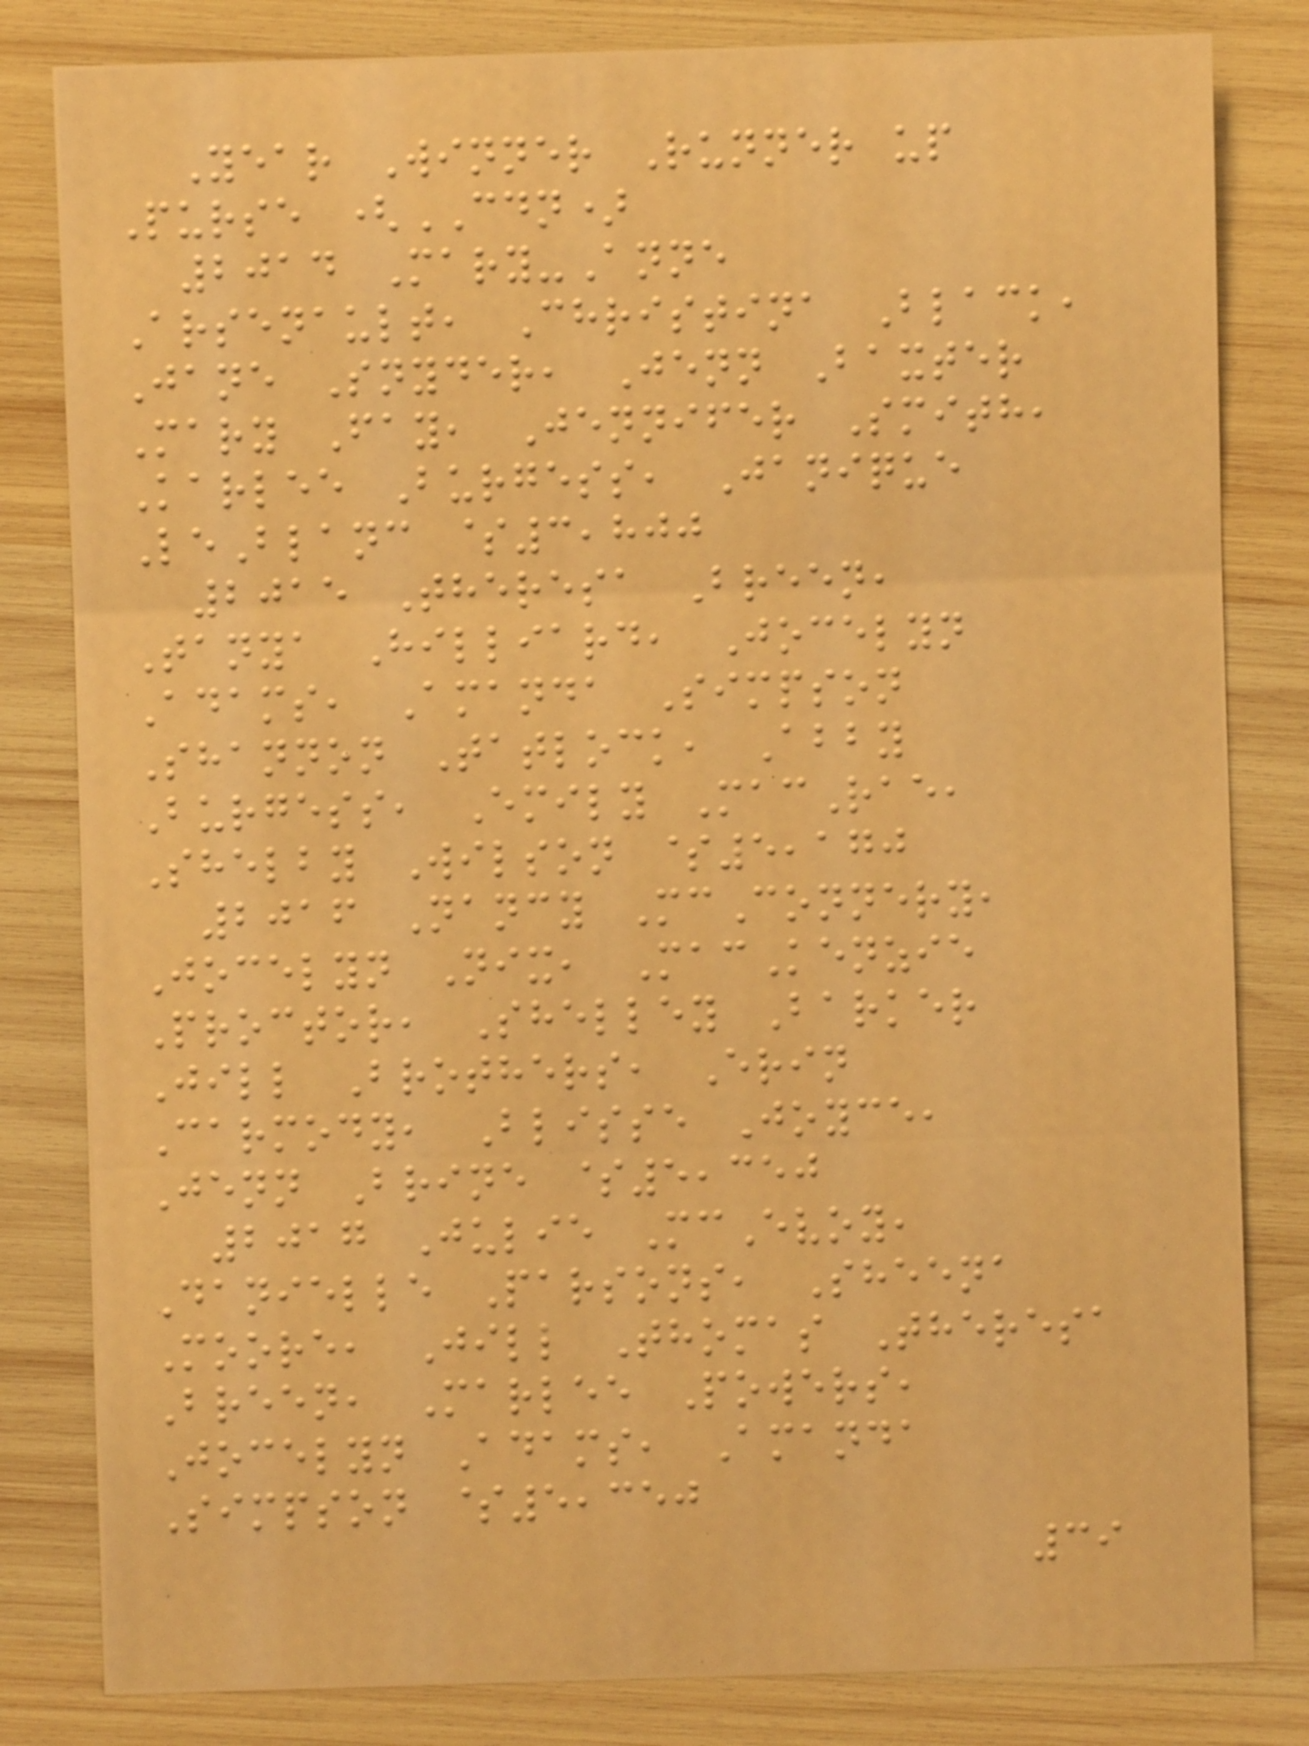Year Winner Runner up
Purse (CDN)
2014 Mary-Anne
Arsenault, Christina Black,
Jane Snyder, Jenn Baxter
Mary Fay, Jennifer Smith,
Karlee Burgess, Janique
LeBlanc $3,800
2015 Theresa Breen,
Tanya Hilliard, Jocelyn
Adams, Amanda Simpson
Shannon Tatlock, Abby
Burgess, Emily MacRae,
Shelby Wilson $5,170
2016 Nancy McConnery,
Jocelyn Nix, MacKenzie
Proctor, Shelley Barker
Jill Brothers, Erin
Carmody, Blisse Joyce,
Jenn Brine $5,350
2017 Julie McEvoy,
Danielle Parsons, Sheena
Moore, Jill Thomas Theresa
Breen, Marlee Powers,
Jocelyn Adams, Amanda
Simpson $5,350
39
